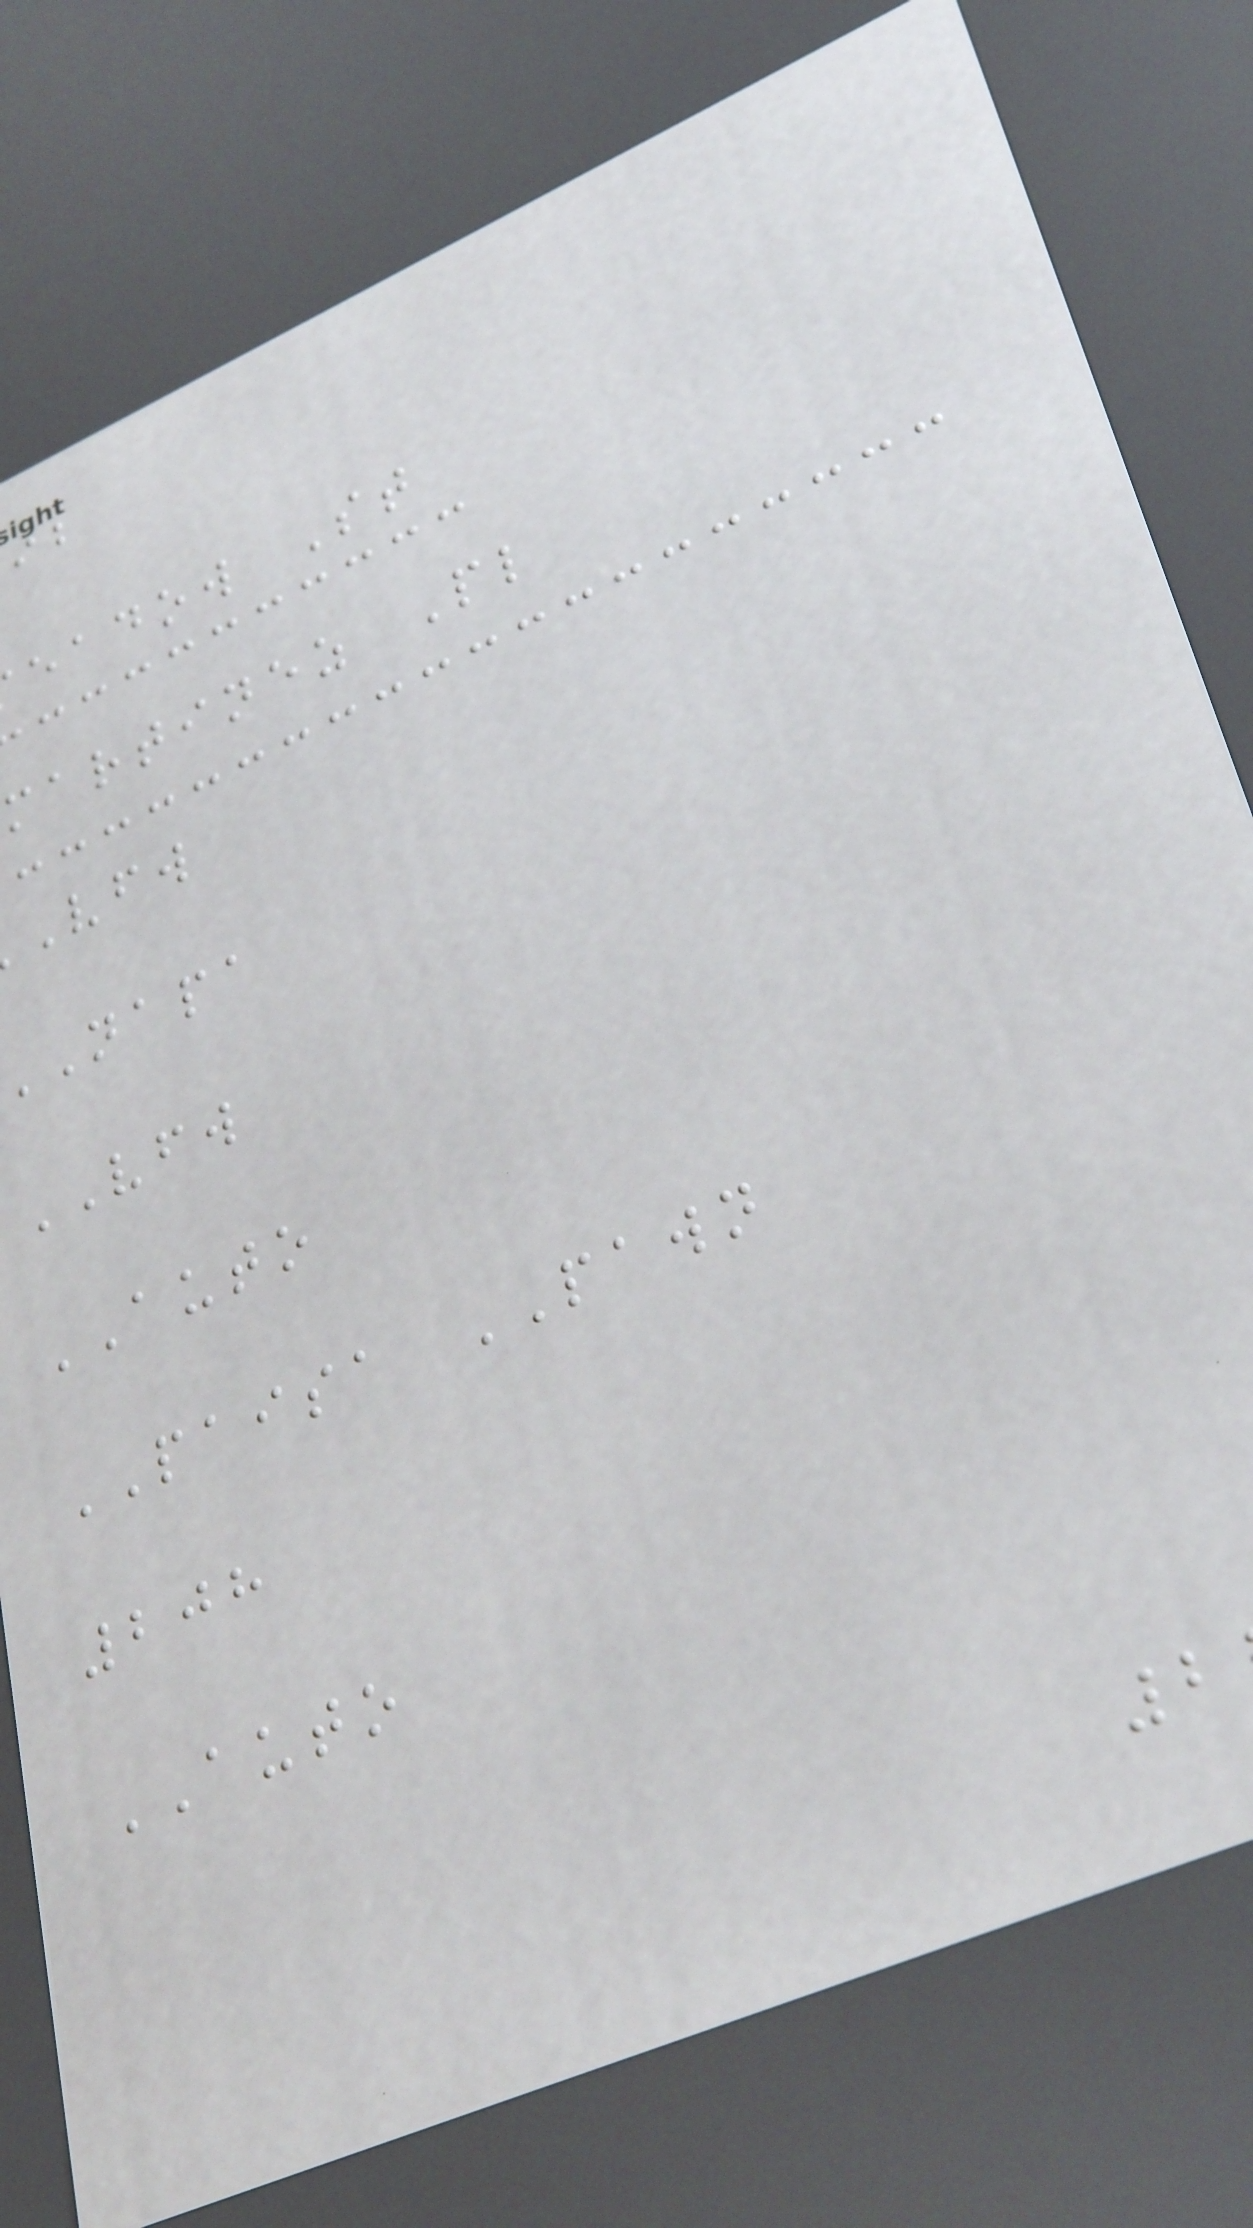eadow St
martinez Pl
napa
VFW
AUTO
PAISA PAWN
208
AUTO
